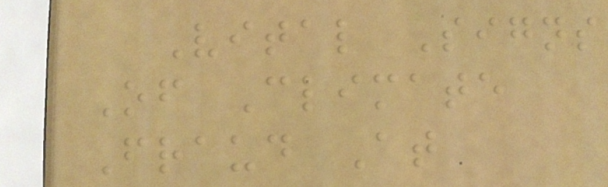Vital Signs
Of Climate
Fraud At
